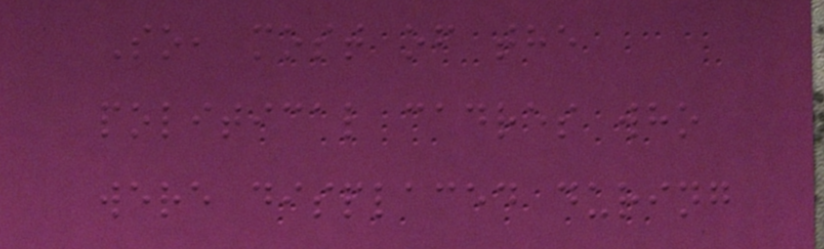So, most of the
political cadres who
were displaced during
